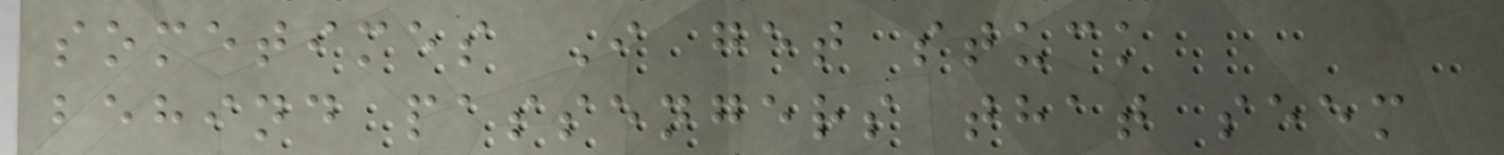sometimes I get stuck
behind passengers that seem
